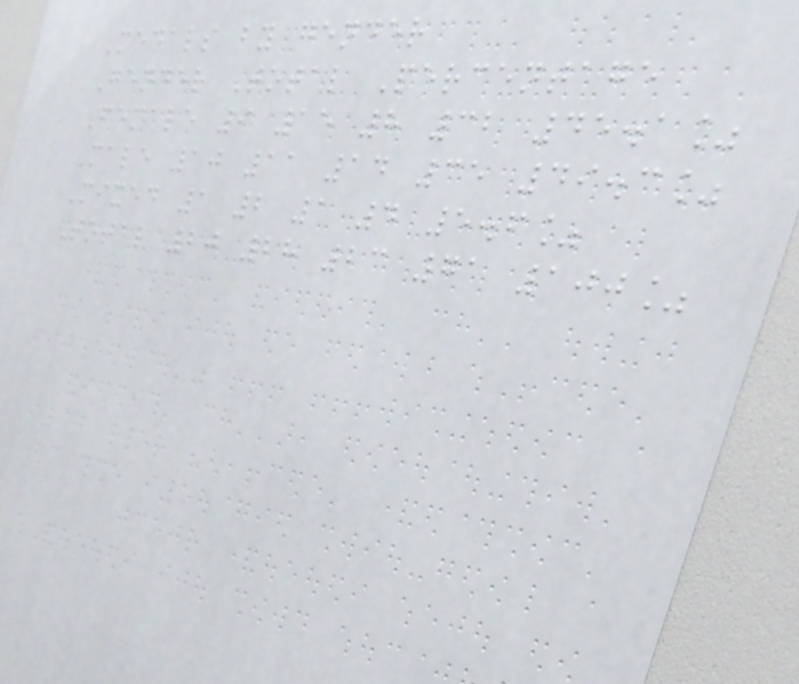Medals by gender
Gender Total Percentage
Female 9 15 8 32 45.1%
Male 10 11 14 35 49.3%
Mixed 1 2 1 4 5.6%
Total 20 28 23 71 100%
